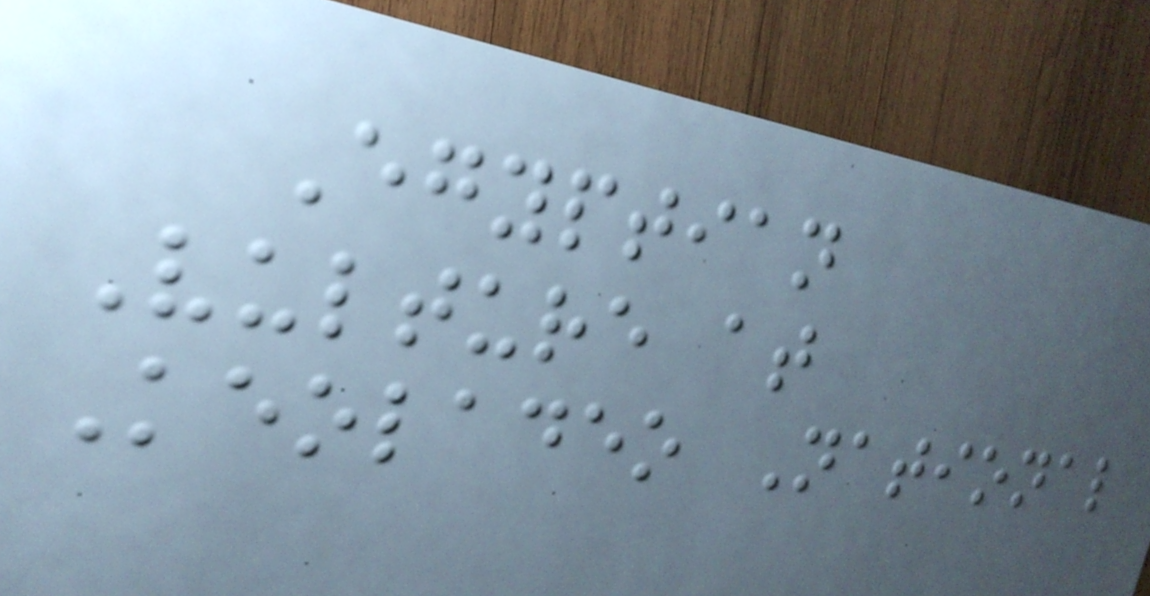Egyptian
Vulture at
Keoladeo National
